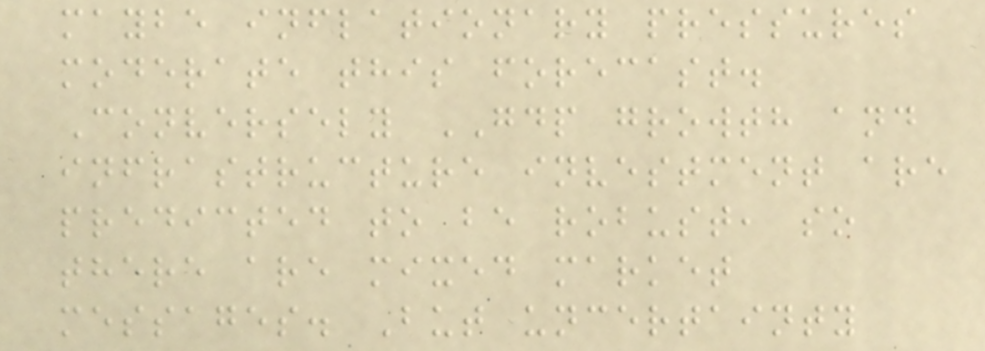maybe inflationary pressures
moderate this forecast.
Conversely GDP growth and
infrastructure investment are
predicted to be robust, so
there are mixed market
messages. But uncertainty
